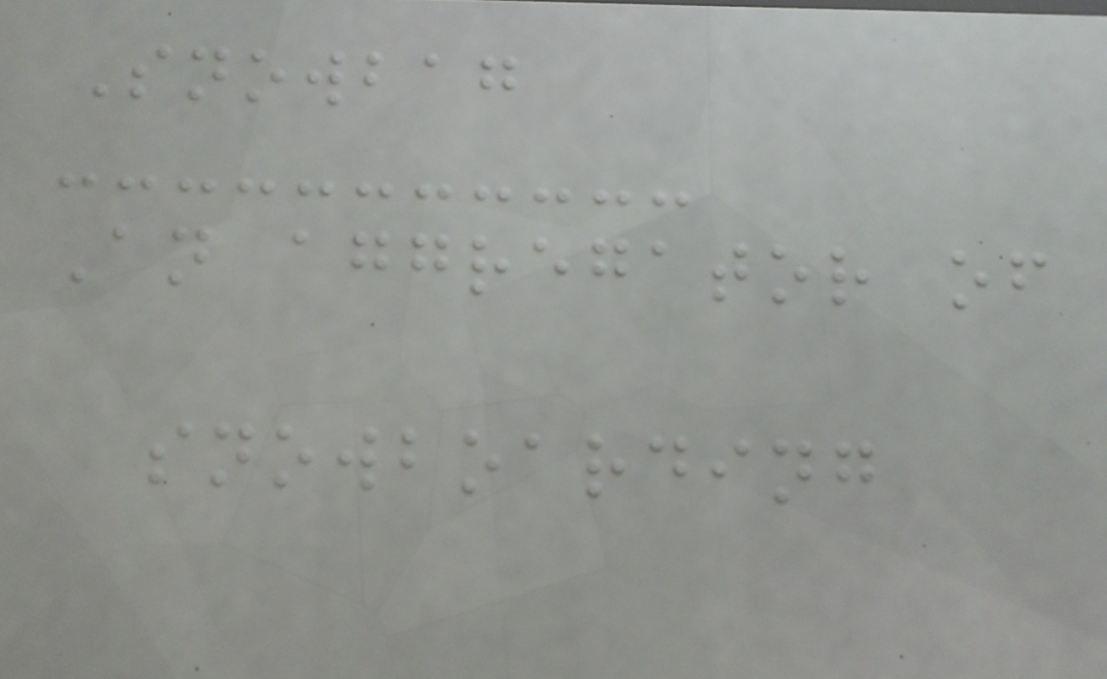Snowbag
An aggregator of
snowboarding
